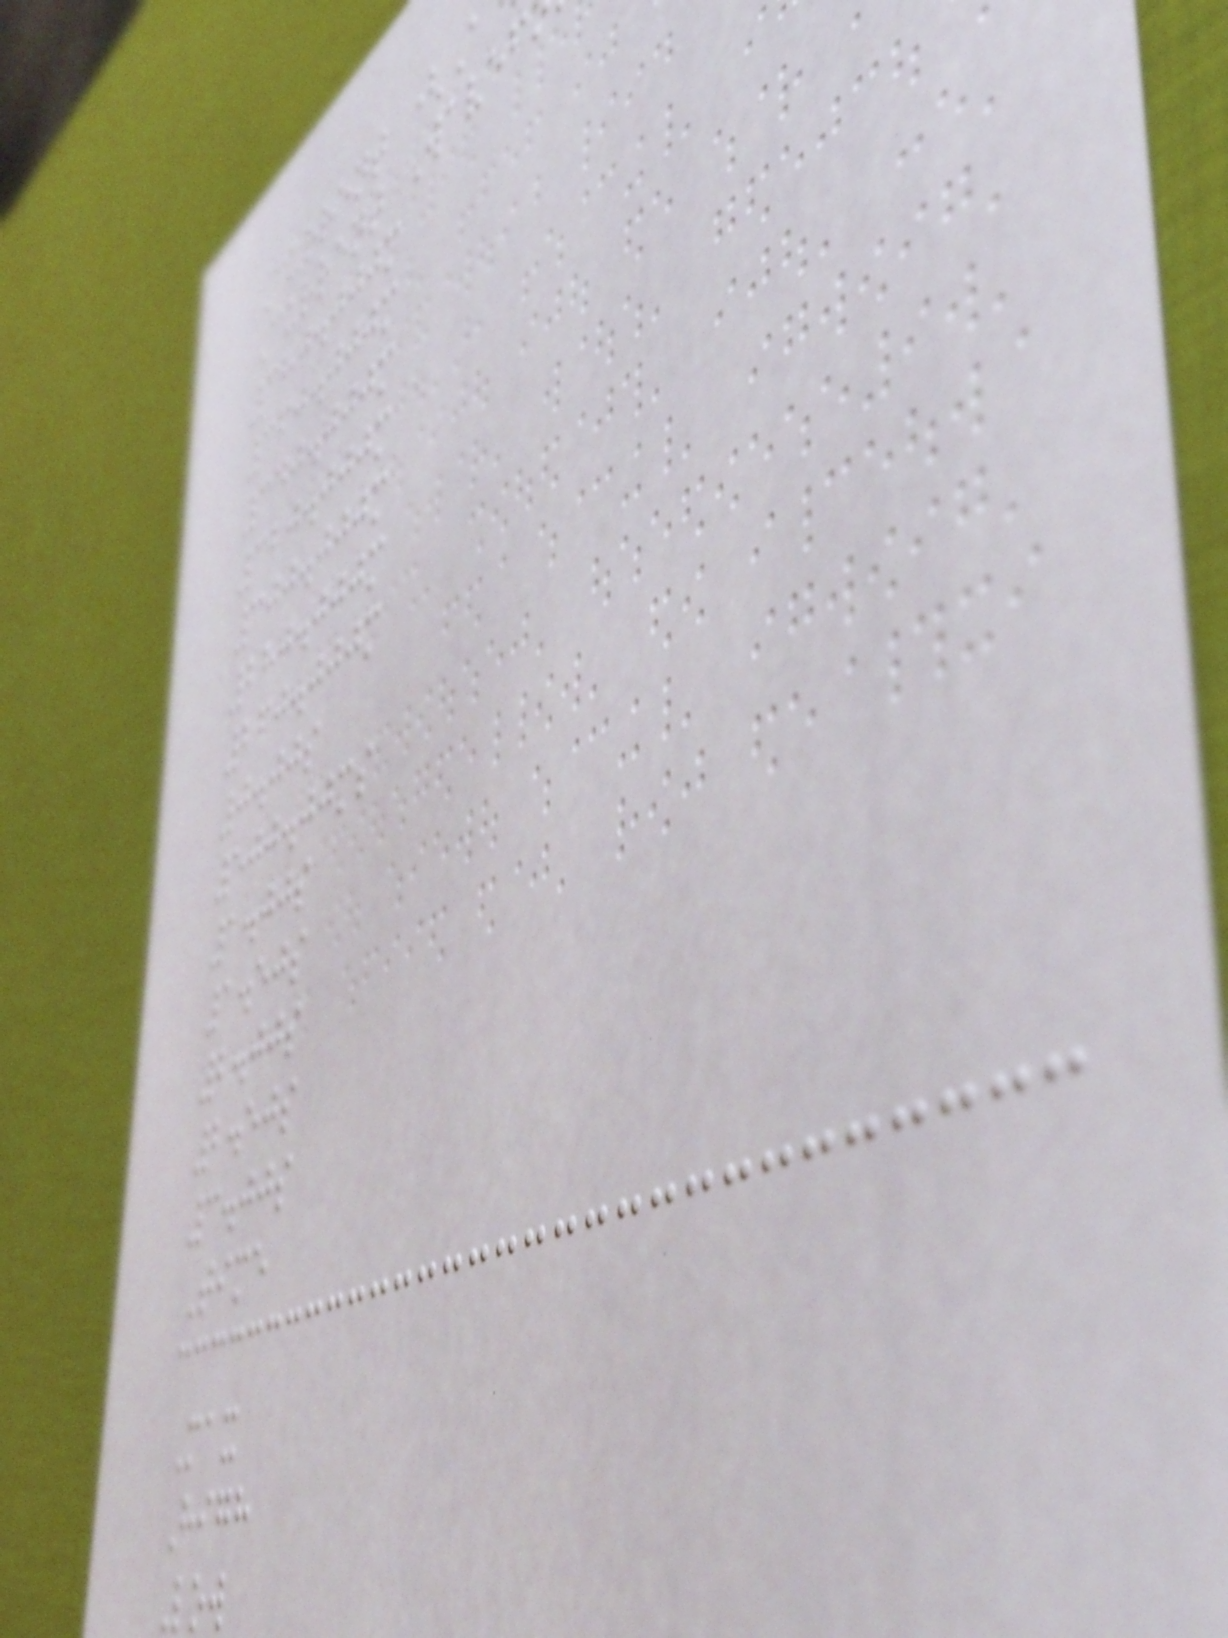Current (A
Current Wavef
380.000m
360.000m
340.000m
320.000m
300.000m
280.000m
260.000m
0.00s
500.00ms
1.00s
1.50s
2.00s
2.50s
3.00s
Time
Max
High
Low
